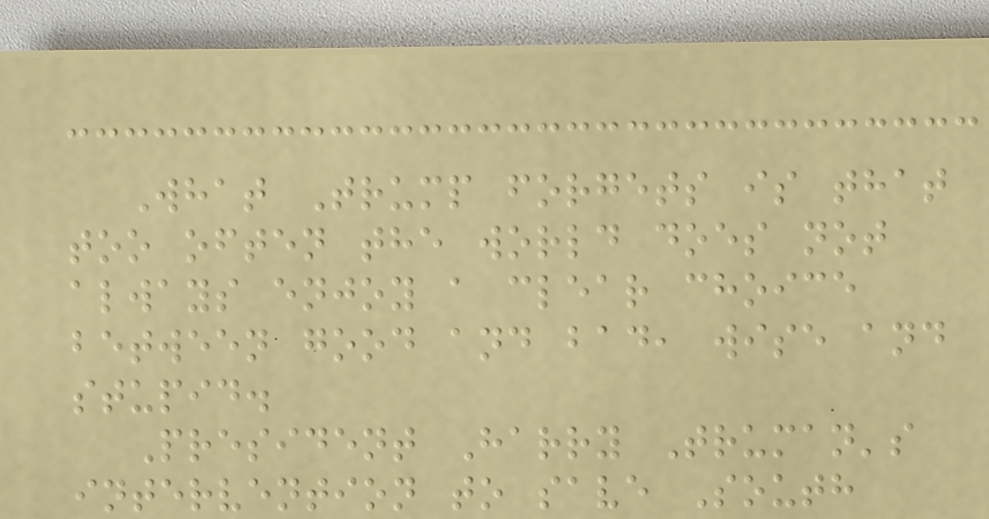What Trump forgets is that
too often the world does not
always enjoy a clear choice
between good and bad, wise and
stupid.
President Harry Truman's
intervention to save South
